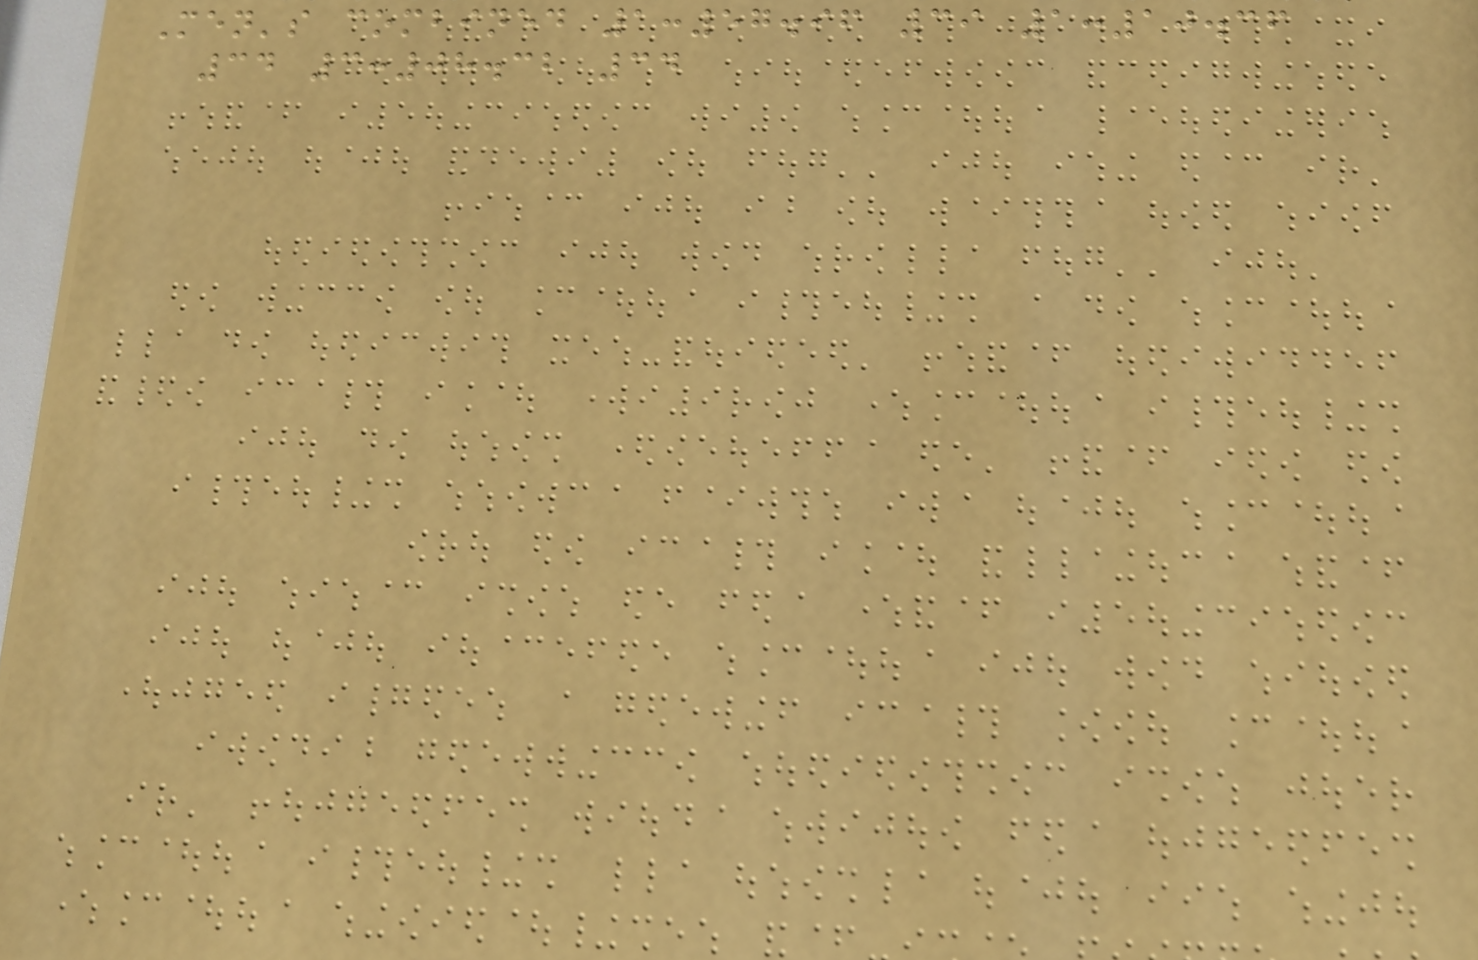Men's combined 1:57.96 39 1:10.36
34 3:08.32 34
